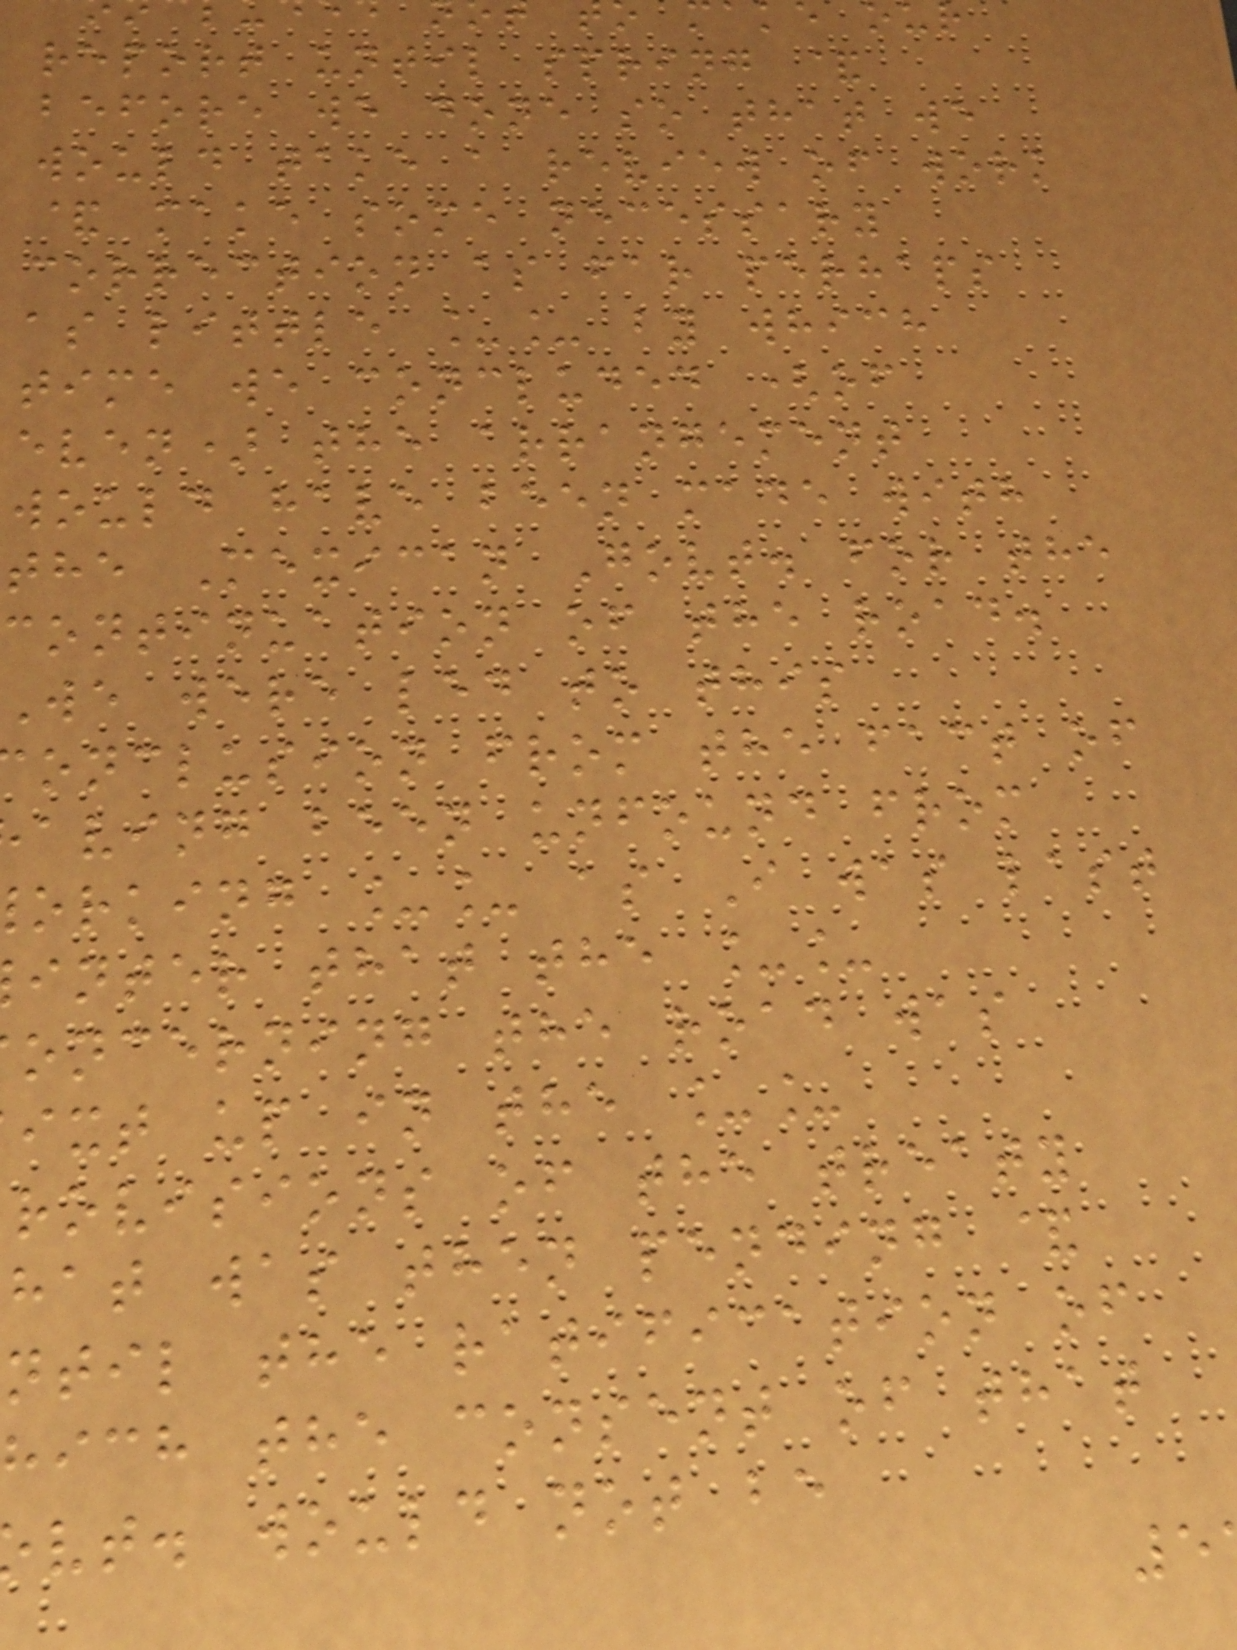report until spring &
before we done so that we
would take a review of work
& make some necessary
correction as far perhaps
as little __ by which
time we concluded (of
even) the arrangement
would have been made with
the Mexican Govt. for the
continuation of the road.
we were led to this
onclusion from the fact of
aving been unfound from
orking __ as I was last
inter that the __
oncerning the road was
ixt up in the __
rovisions of the treaty
hat was then pending &
ntil the ratification of
hich the consent of that
vt. would not be
